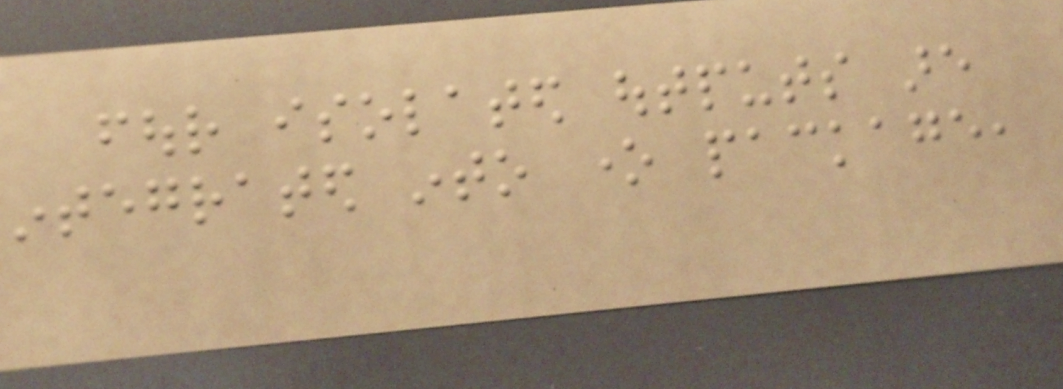four isolated outputs are
integrated into one package,
